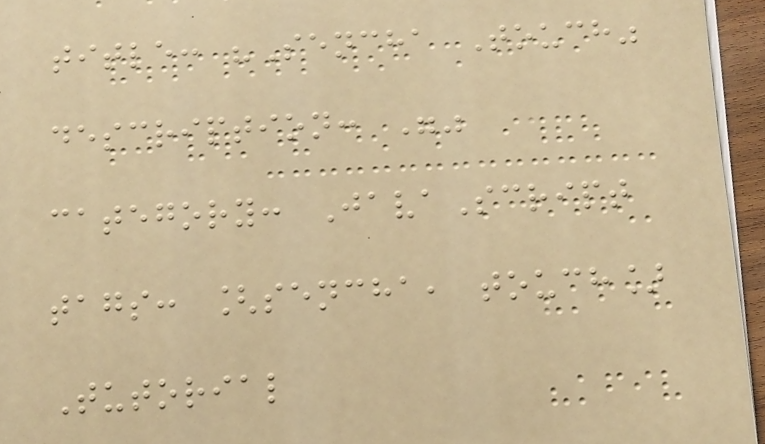title: "Sencha Touch"
description: ""
category: JavaScript
tags: [sencha, touch]
Tutorial
